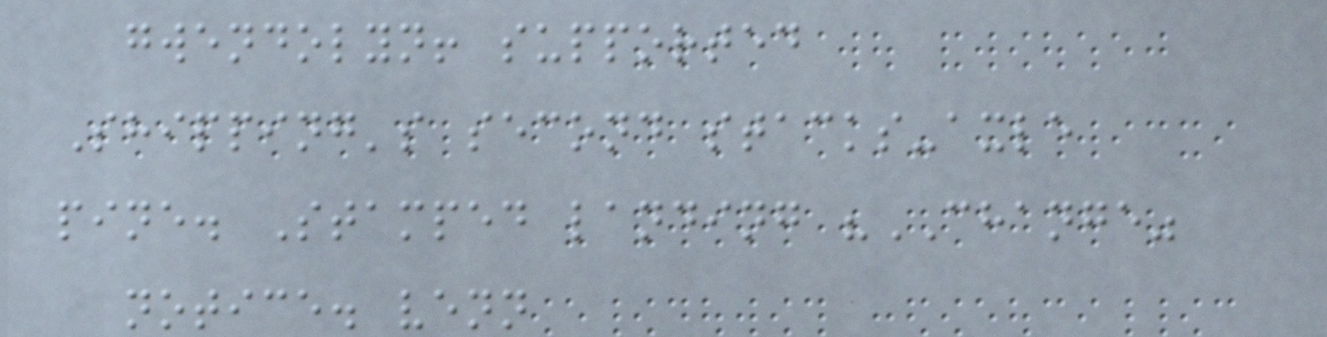gwendolyn! supported
Shipping's second stacks-axle
pine. Stamped landing "CHANGE"
notice. venn
